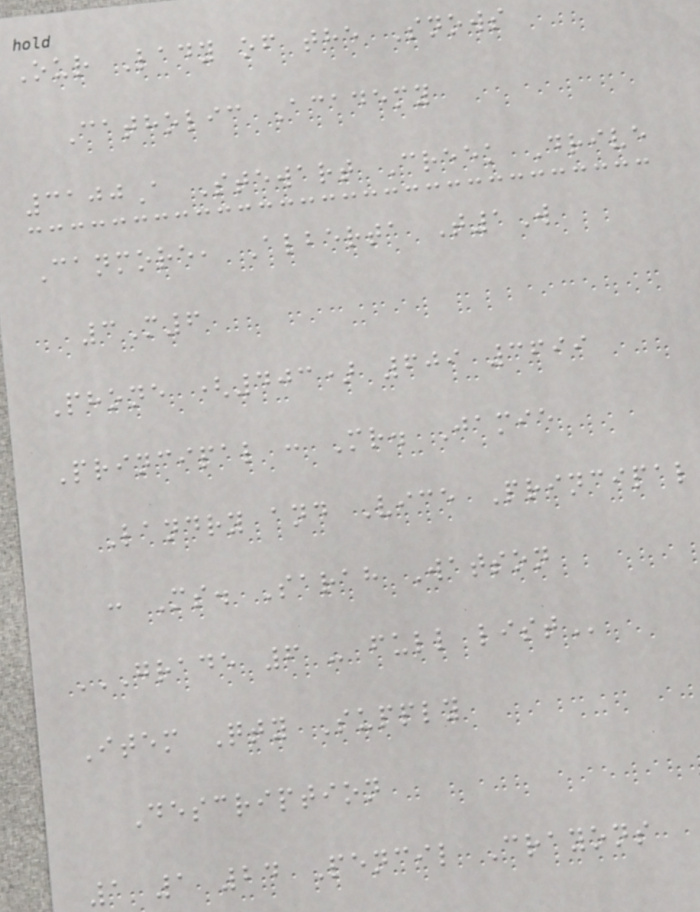Our Lady of the Snows
Catholic Academy
3100A Stewart Creek Drive
Canmore, Alberta T1W
3M6
Phone (403) 609 3699
Principal : Mr. Jamie
Landry and Vice Principal
: Ms. Sarah Watson
GRADE 6 - FULL LIST
Item Qty Supply
Description
1 1 24 Pencil Crayons
